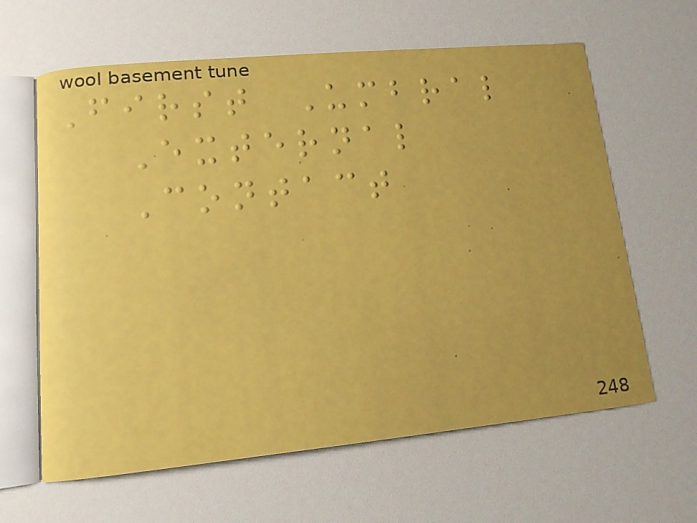First Umbral
External
Contact
